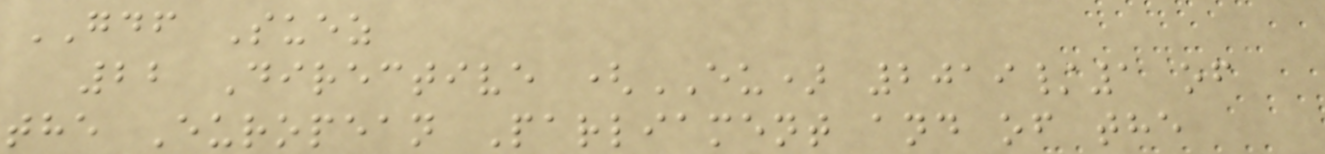GDF Suez
22 Directive (EU) 2019/1 of
the European Parliament and of the
